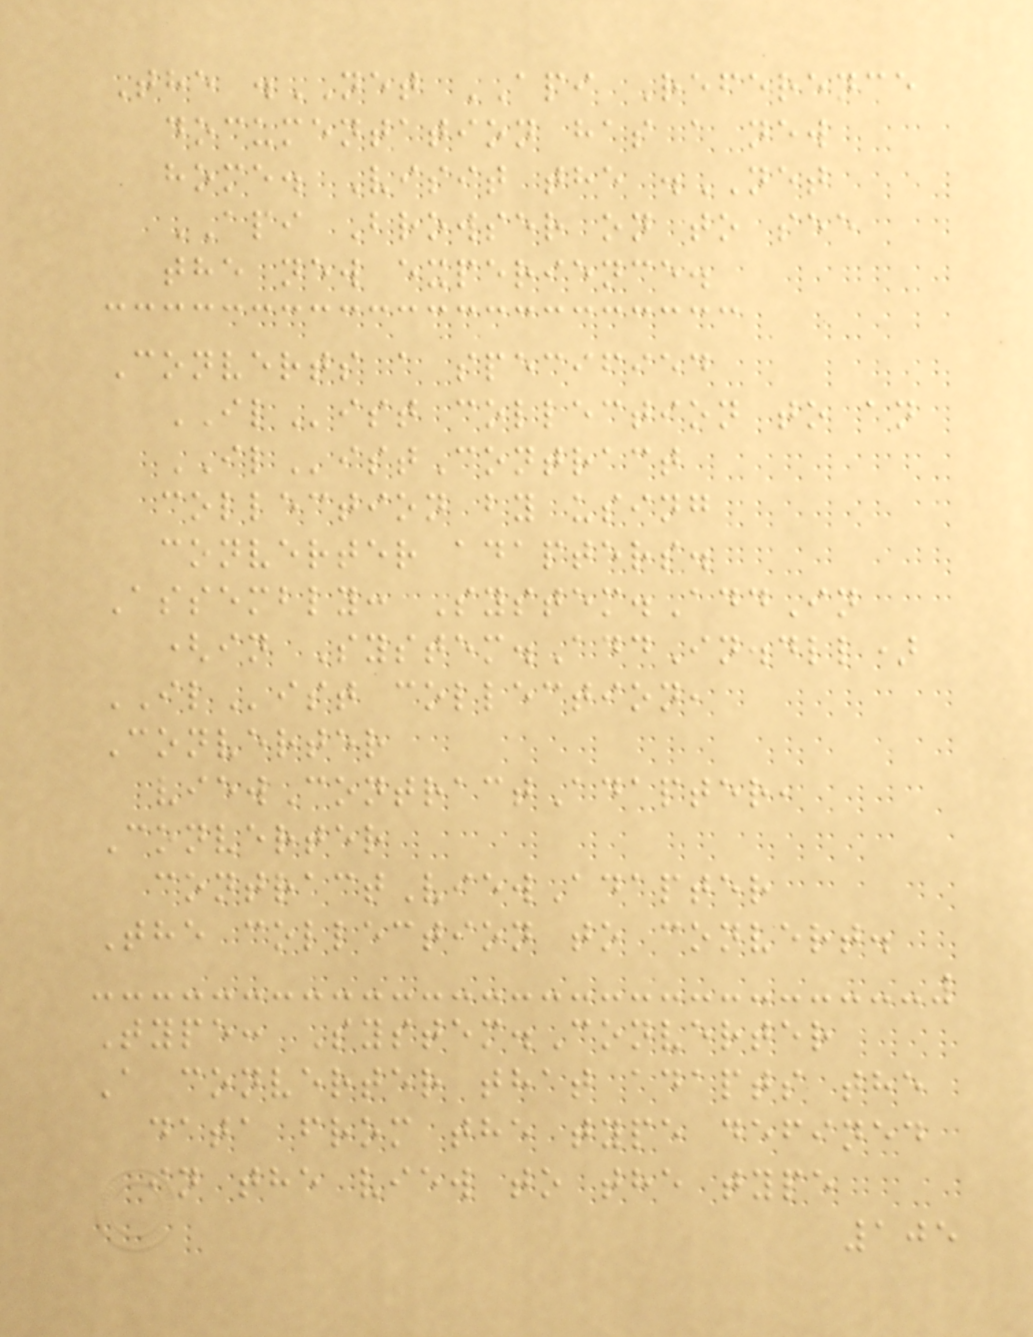The .NET API Reference
documentation has a new
home. Visit the .NET
API Browser on to see
the new experience.
Converts a specified
IList collection to an
IListContract
collection by using
converter adapters.
Assembly: System.AddIn
(in System.AddIn.dll)
IList collection,
Converter
viewContractAdapter,
Converter
contractViewAdapter
The collection to convert.
Type: System.Converter
A converter that adapts the
data from the type defined
in the view to the type
105
